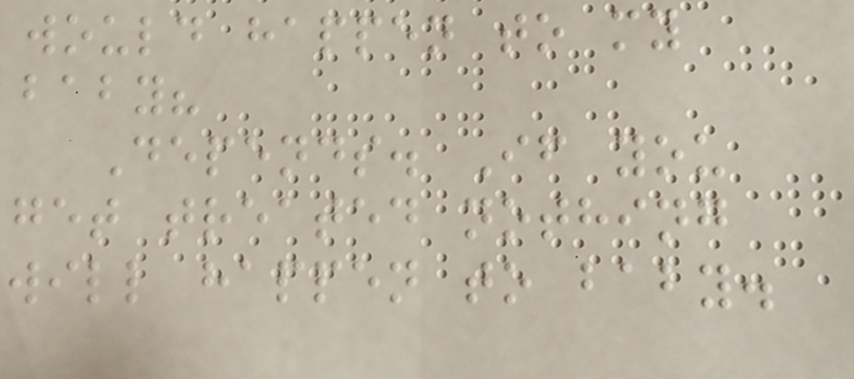would happen to my
baby?
Depends. If you
get treated nothing
will happen to baby.
